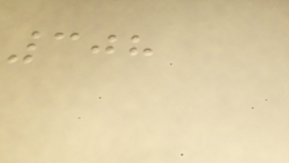308
